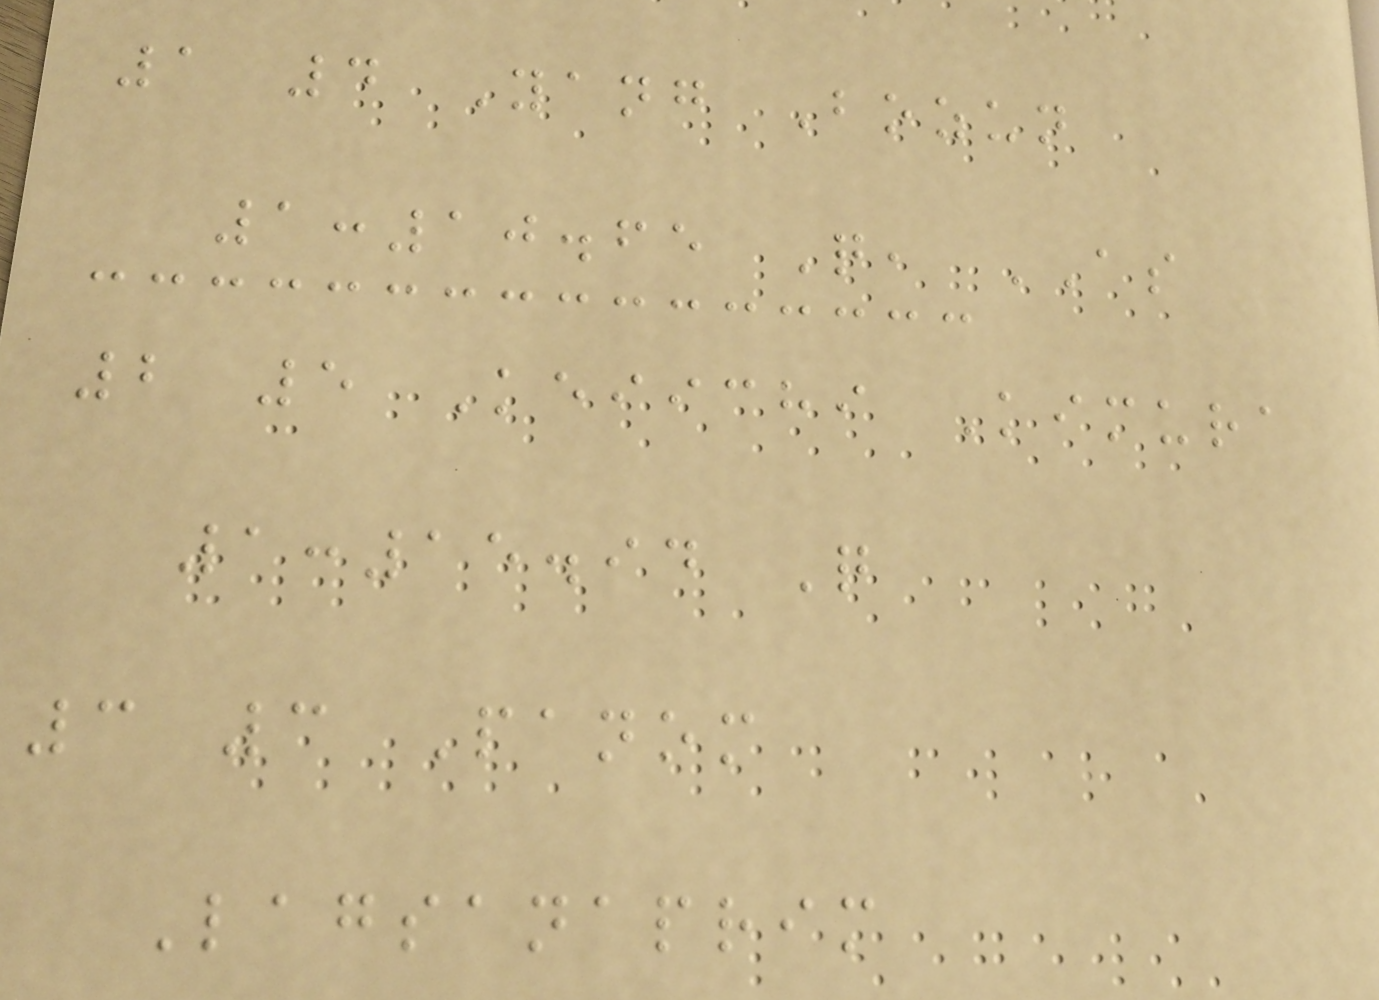1 4 Yang Bozun
1:10.65 Q, AS
2 5 Keiichi Kimura
1:15.94 Q
3 3 Panom
Lagsanaprim
